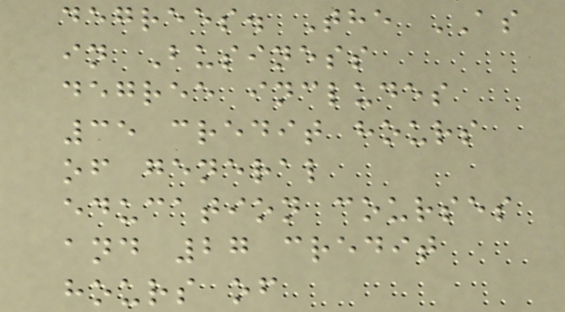degrees. The AS
in Business
degree includes
35 credit hours
of general
education courses
and 27 credit
hours of
